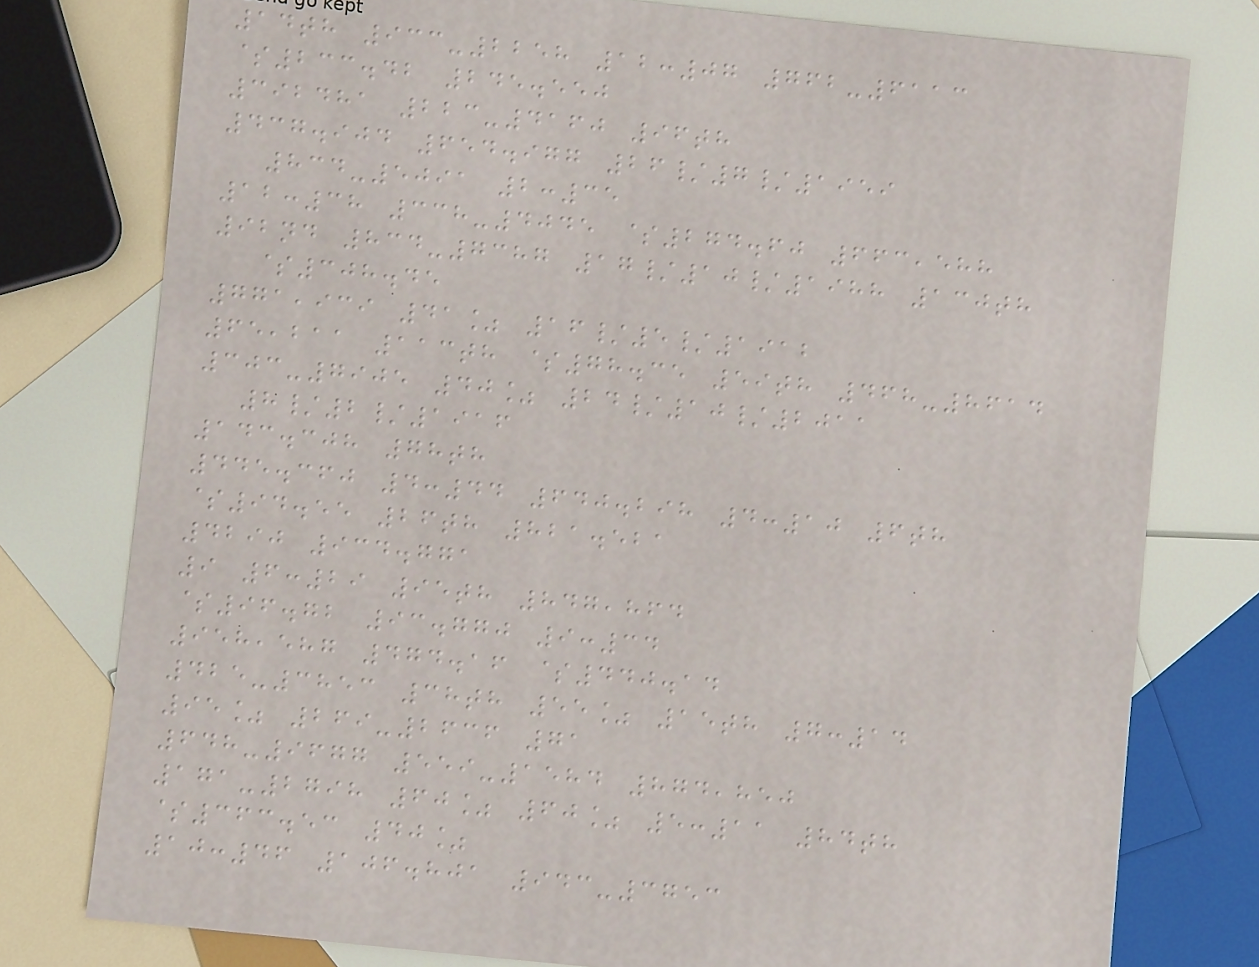14th 933-2258 12:07 762-6113
$233.42 245.550
392481 223-4160 96th
437.904 654.977 26/7/1959
834-5091 2:35
12:38 338-4045 $274.60 663,588
92nd 834-7387 17/10/1988 130th
$308.45
771,939 41% 16/5/1912
65,211 113th $78.35 59th 468-8614
303-7905 40% 24/10/2011
8/2/1916
143.308 78th
445.360 4:44 640.298 4:10 6th
$94.55 26th 821.521
4290 934.771
9 6:29 95th 847,864
$96.72 93.770 9:34
958,587 474.16 $440.14
425-3853 38th 55% 15th 7:14
95% 269-2636 71
648-9677 559-1584 874,850
171-2798 60% 60% 5:11 84th
$363.53 40%
10:46 106.801 943-3753
